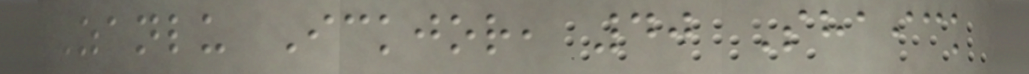Zanlu Ickjor, 40 Shaick
